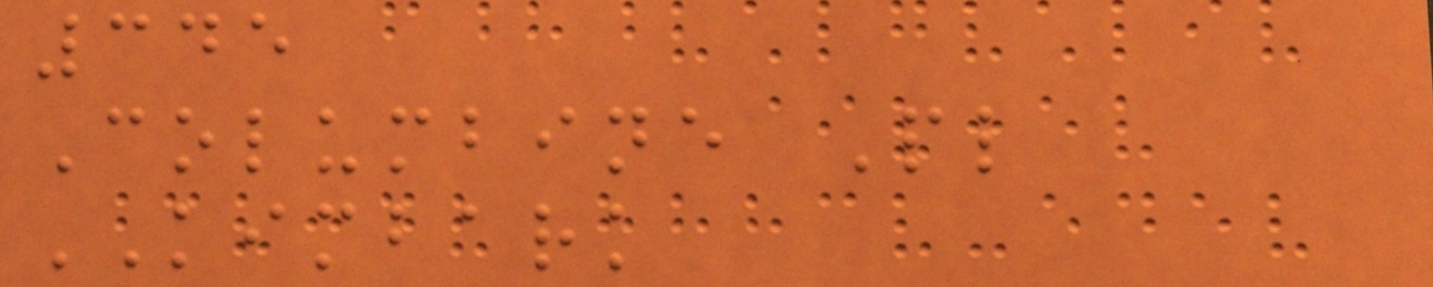345
Columbine Pl
KIMBARK
